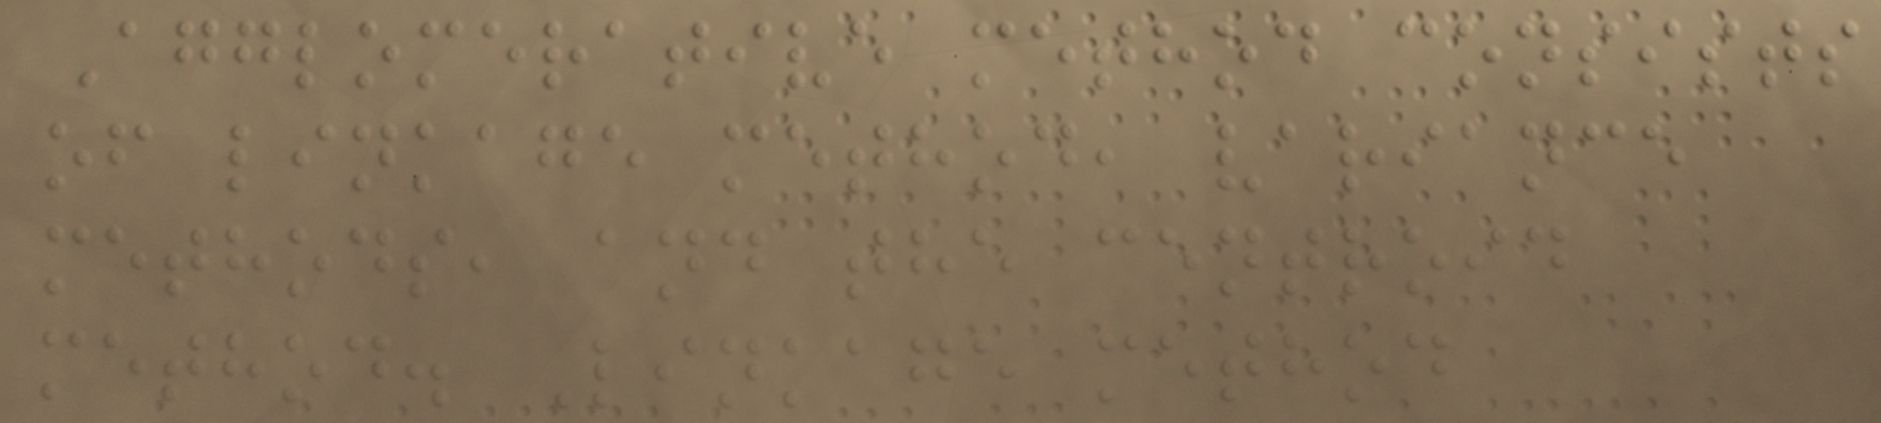Agglomerative method consists
of linkage method, variance
methods, and the centroid
method. Linkage method
